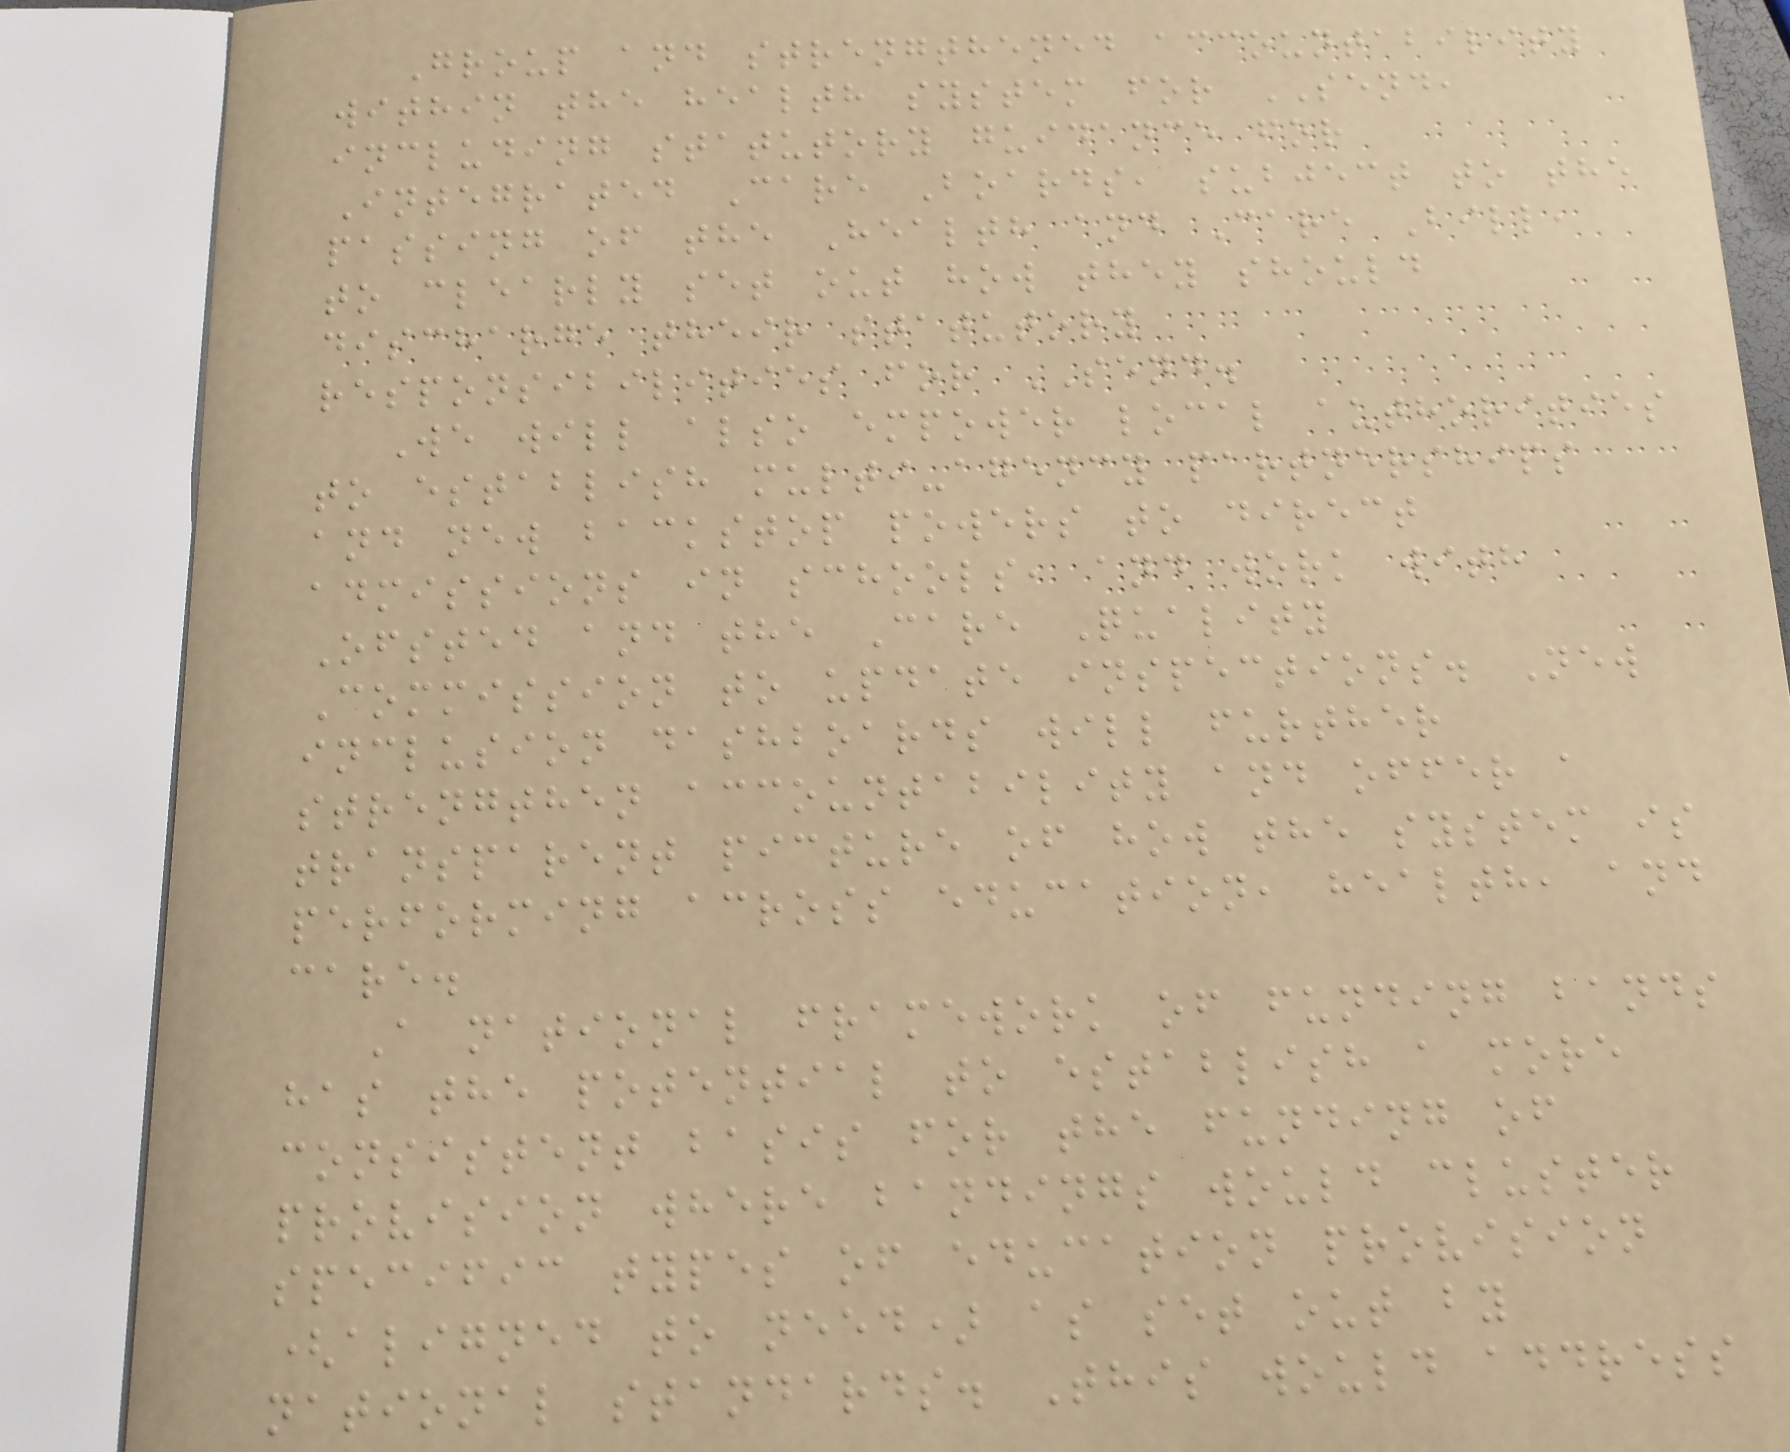Group and strengthened accountability
within the health system for SEND,
including statutory guidance for
Integrated Care Boards, subject to the
passing of the Health and Care Bill,
to clearly set out how they should
discharge their statutory
responsibilities for SEND.
We will also empower local authorities
to establish multi-agency partnerships
and new backstop powers to direct
admissions in schools, and work with
Ofsted and the Care Quality
Commission to update inspections. New
inclusion dashboards will further
strengthen accountability and offer a
transparent picture of how the system is
performing across education, health, and
care.
A national framework of funding bands
has the potential to establish a more
consistent basis for the funding of
provision where bandings would cluster
specific types of education provision
(aligned to need) as set out by
national standards. This would address
